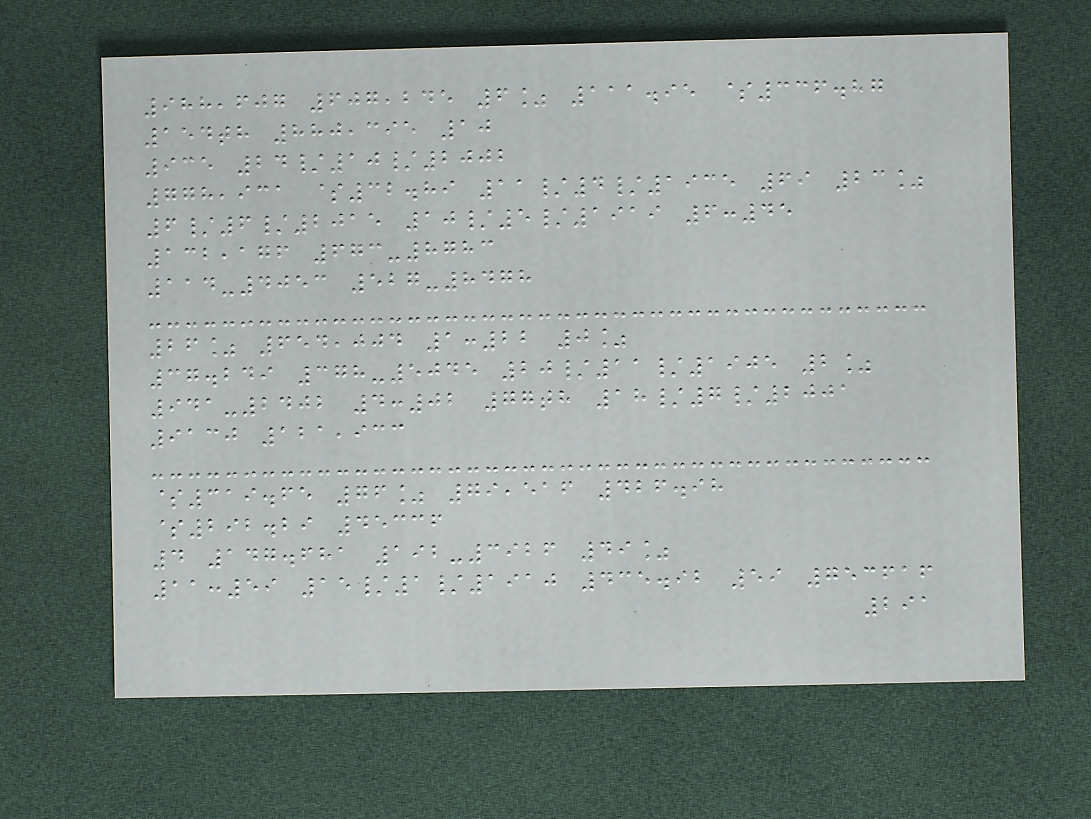988,607 607,245 6% 111.95 $336.87
154th 880,395 10
935 24/10/2002
778,931 $32.89 11/4/1935 69 23%
6/6/2015 10/5/1919 6:45
132,176 673-8783
114-4053 527-8478
26% 654,004 1:22 0%
37.249 378-5045 20/11/1905 2%
941-2402 4:02 77th 18/7/2001
9130 121,933
$319.65 76% 79,516 426.98
$292.29 45336
4 147.681 192-3926 49%
11:59 15/1/1910 435.92 59 753616
291
